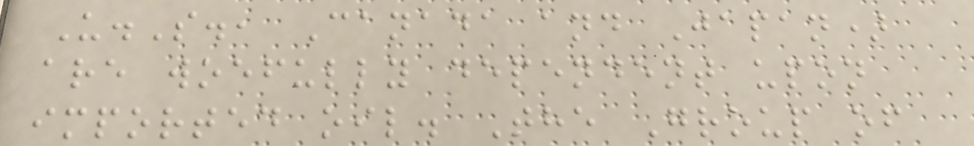U.S., Canada and Japan)
are woefully dependent upon
imported oil. The Group of
